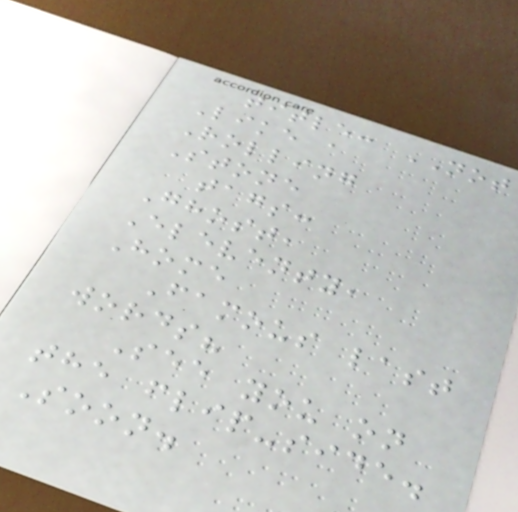title: NOT
Like a
Rolling
Stone
tags:
Ghost,
Eleventy,
Home
Famous last
words?
See you on
the flip-side.
Soon.
